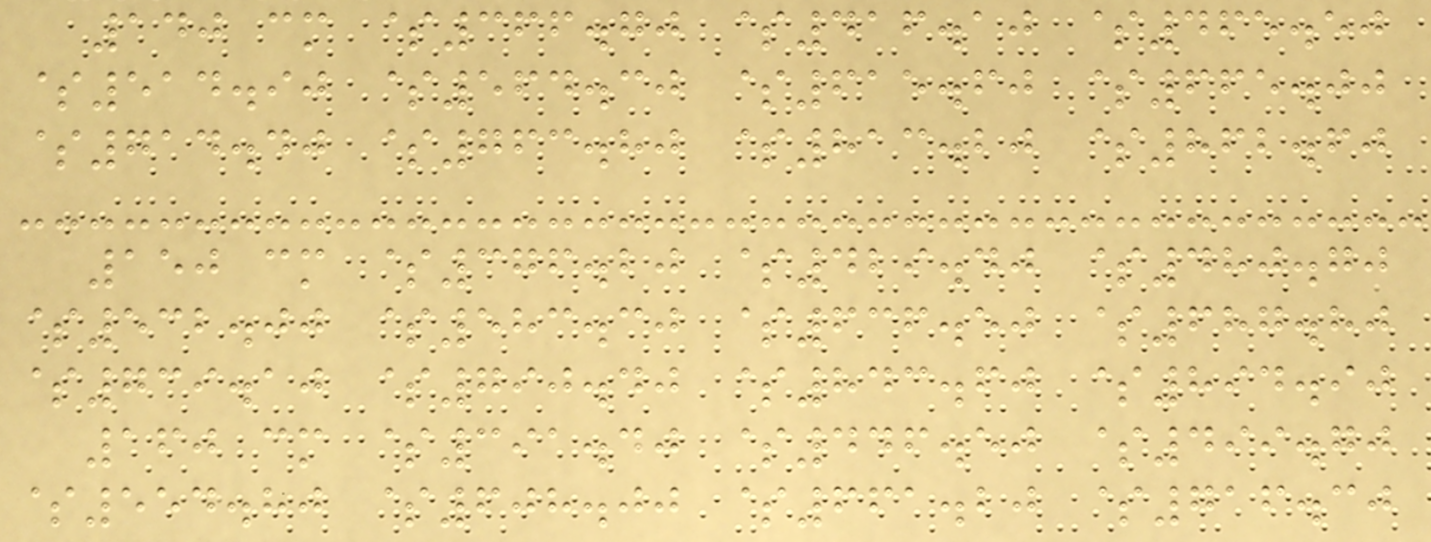140 cm $366.70 $416.10 $465.50
$514.90 $564.30 $615.60 $665.00
$714.40 $763.80 $813.20 $862.60
150 cm $376.20 $429.40 $480.70
$532.00 $583.30 $636.50 $687.80
$739.10 $790.40 $843.60 $894.90
160 cm $391.40 $446.50 $499.70
$554.80 $608.00 $661.20 $716.30
